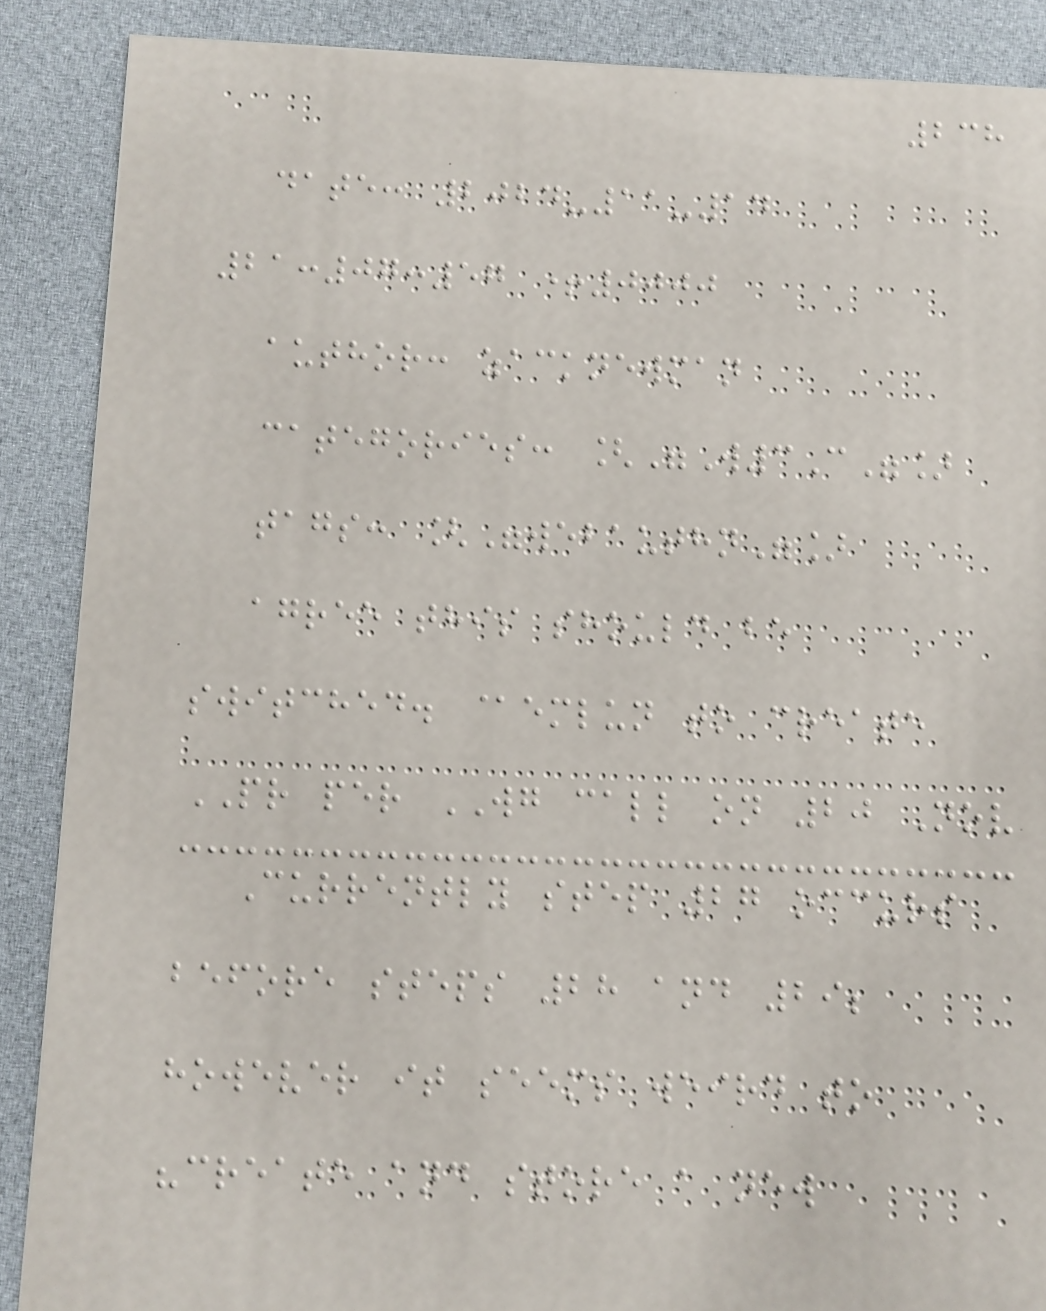238
date: 2024-11-14
21:07:57 +0000
author: zacknewman
categories: ["W3C"]
tags: ["webauthn"]
agree this should be
switched. @emlun to create
PR per WG call on 20 Nov
Currently step 27 occurs
before steps 28 and 29;
however it seems weird to
"create and store a new
